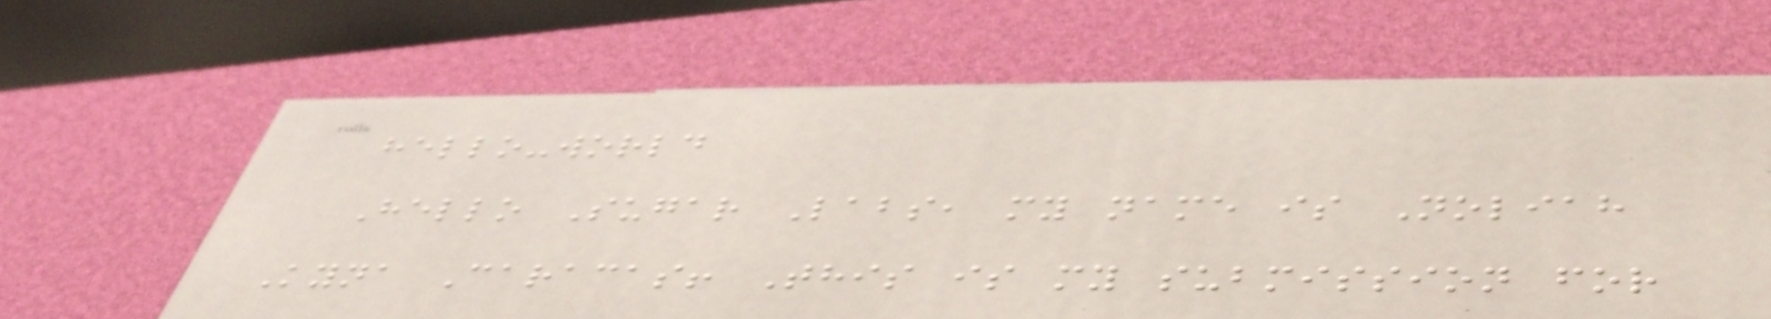hello-world
Hello Sugar Labs, my name is Noliah
Kyna Caracas! This is my submission for
